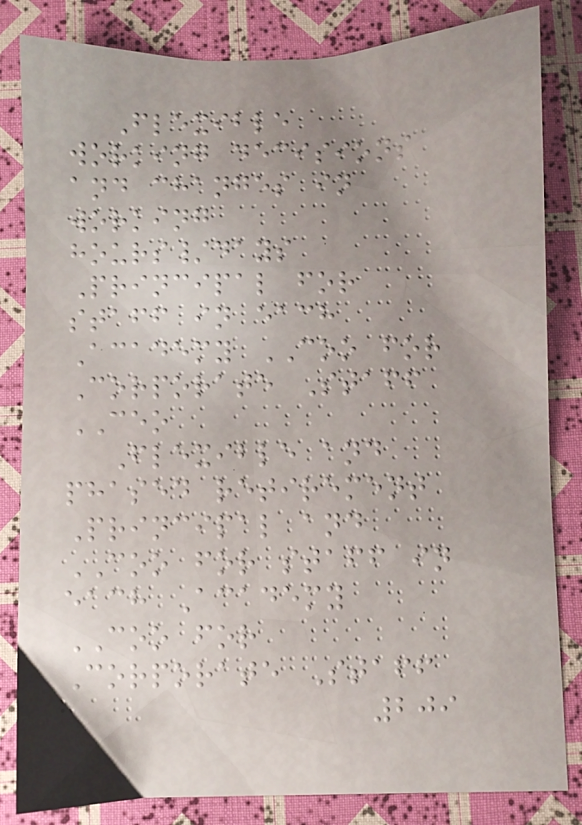Flexible
working decisions
and changes in
working
hours/days
Principal for
staff in each
Academy COO for
Corporate Staff
CEO
Flexible and
phased retirement
Principal and
COO for staff in
each Academy
COO for
Corporate Staff
209
